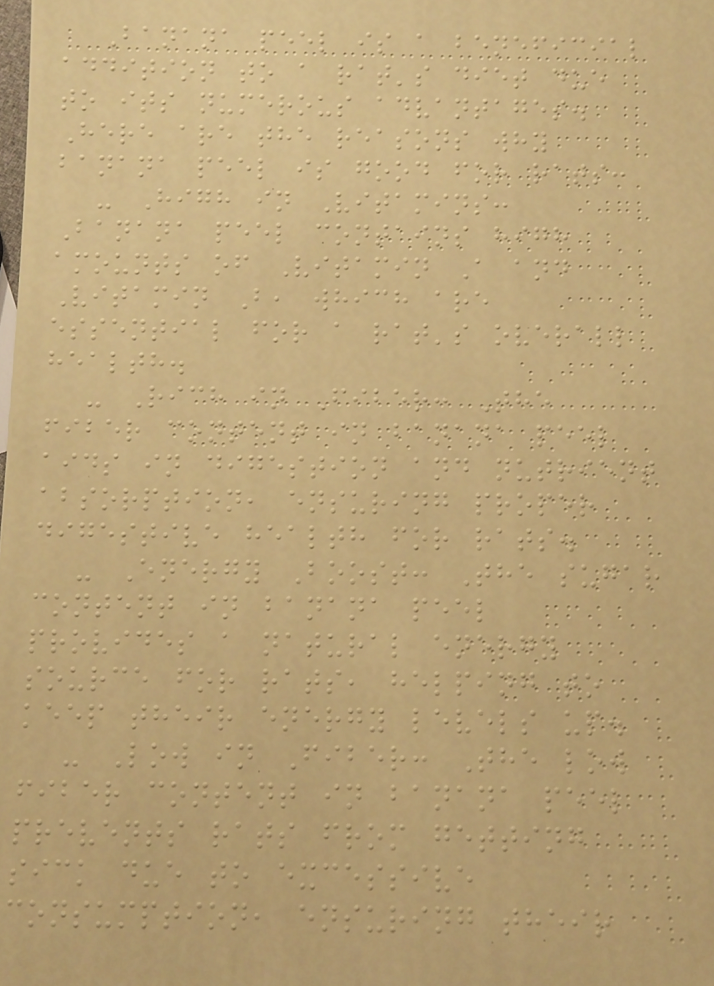Banana peel is a beneficial
addition to a rat's diet due
to its numerous advantages.
Here are the reasons why
banana peel is good for rats:
- High in Vitamins:
Banana peel contains high
amounts of Vitamin A and
Vitamin B, which are
essential for a rat's overall
health.
- Rich in Fiber: The
fiber content in banana peel
aids in digestion and nutrient
absorption, ensuring proper
digestive health for rats.
- Energy Boost: The sugar
content in banana peel
provides a natural energy
source for rats, helping to
keep their energy levels up.
- Low in Fiber: The low
fiber content in banana peel
prevents rats from getting
sick due to excessive
consumption, ensuring their
